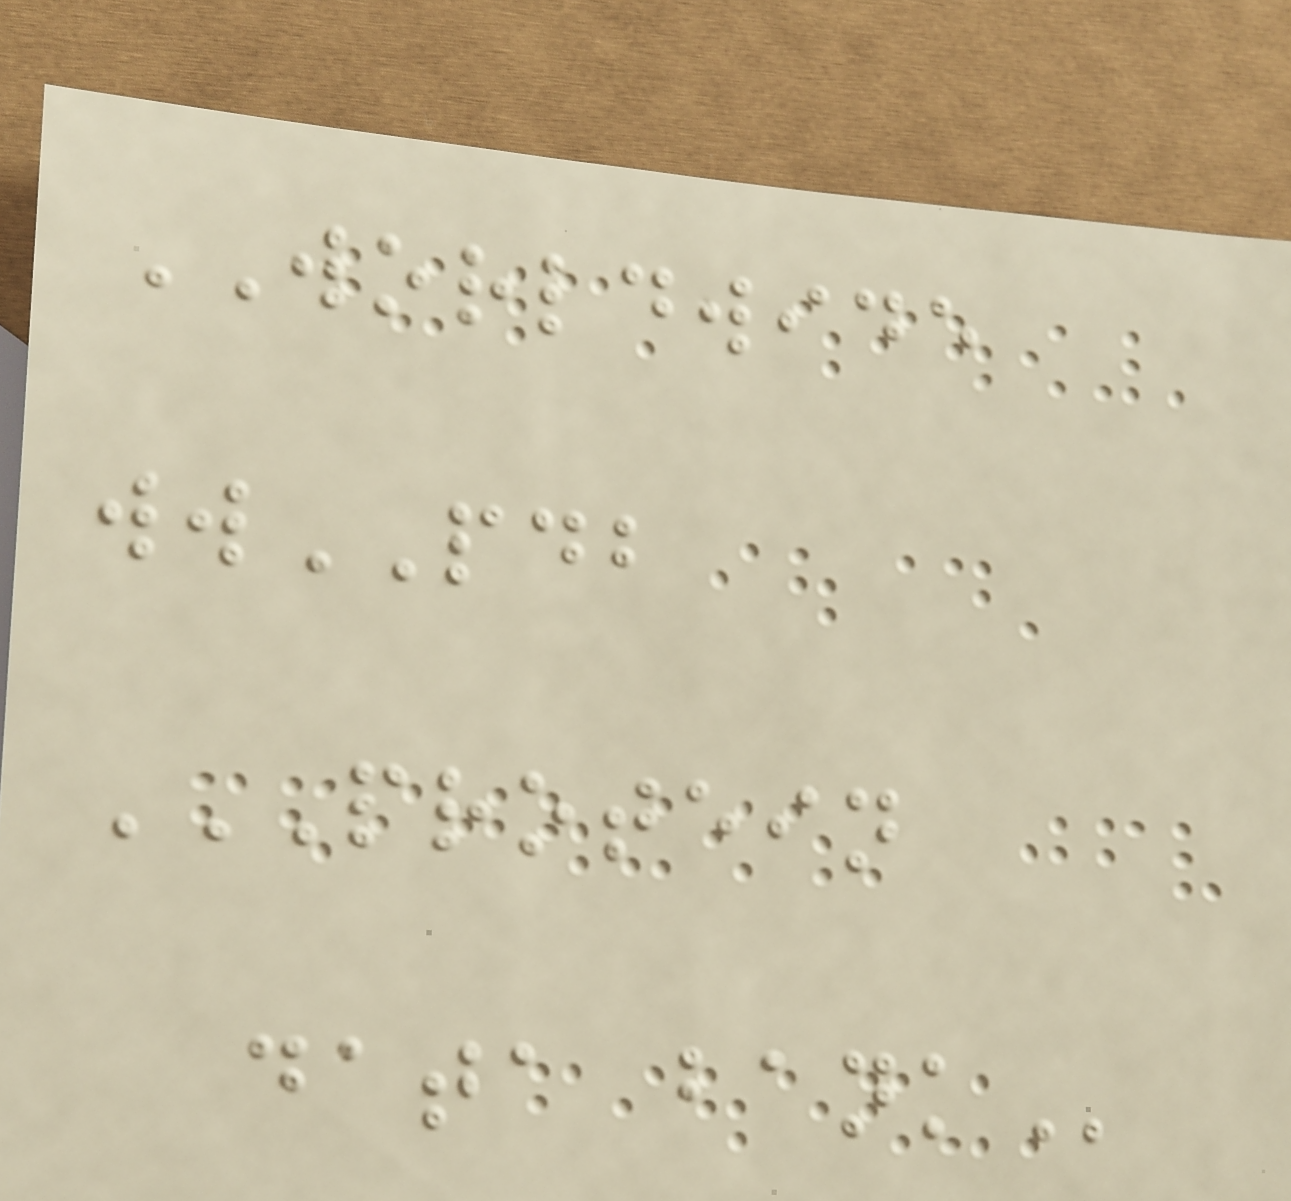WORLDWIDE
wwPDB
PROTEIN
DATA BANK
